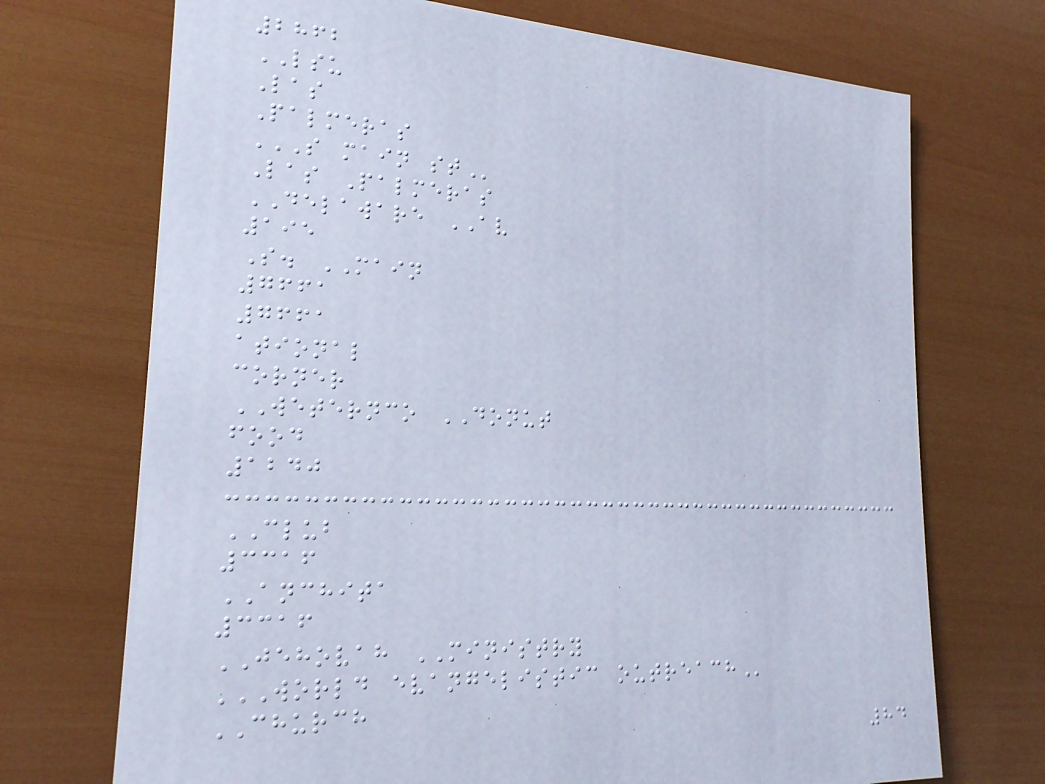2862
LSU
Las
Palmeras
S MAIN ST
Las Palmeras
DELAWARE AV
195
S. MAIN
7661
7661
ational
corner
WETERNCO DONUT
food
1240
CLUB
3316
ANCHITA
3316
JEHOVAH MINISTRY
WORLD EVANGELISTIC OUTREACH
CHURCH
84
